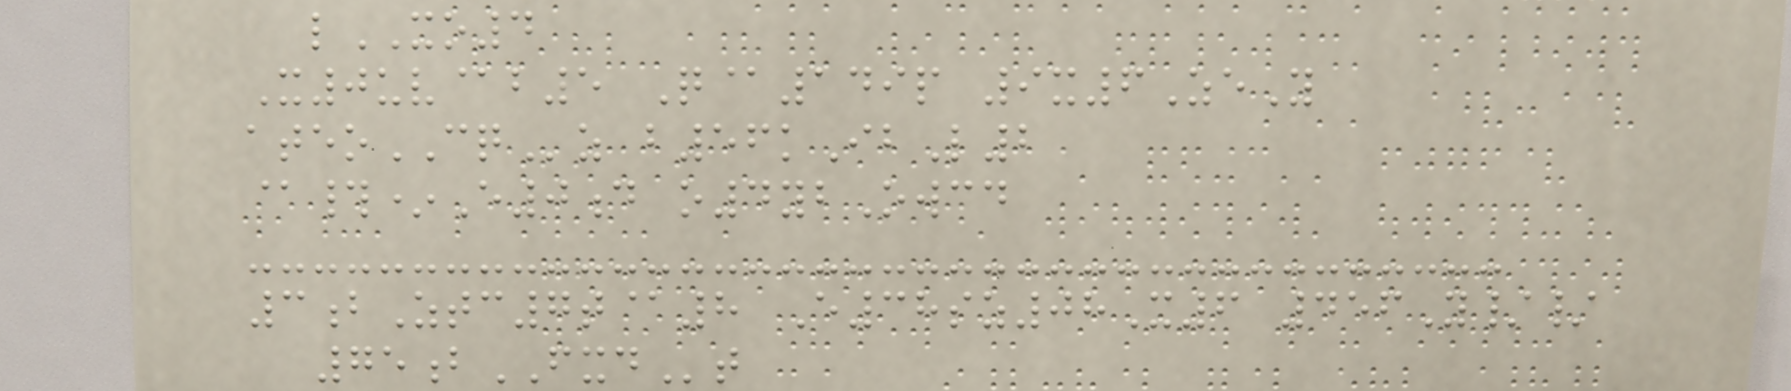lXO4
X0uv@b5 Q@149p 9x6ZeY
ateoCQz b56kIbL2
@#*E0d o4ybOwcd
3bZtc7t@8 E38sz08X6 456Y//
75bFXDt
